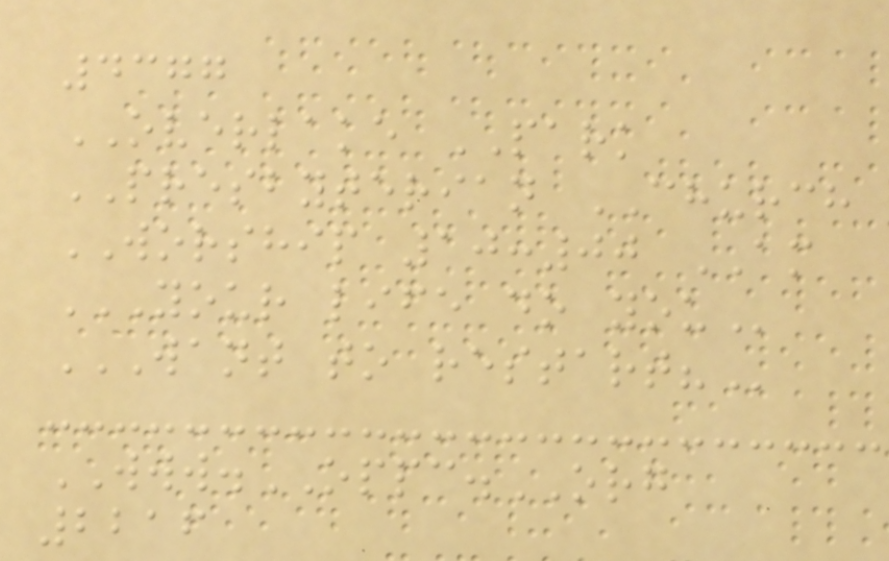4377
OVERLAKE PARK
PRESBYTERIAN CHURCH
WORSHIP 10:00 AM
YOUR LIFE DO YOU
WANT TO RESTART?
WWW.OPPC.ORG
2216
